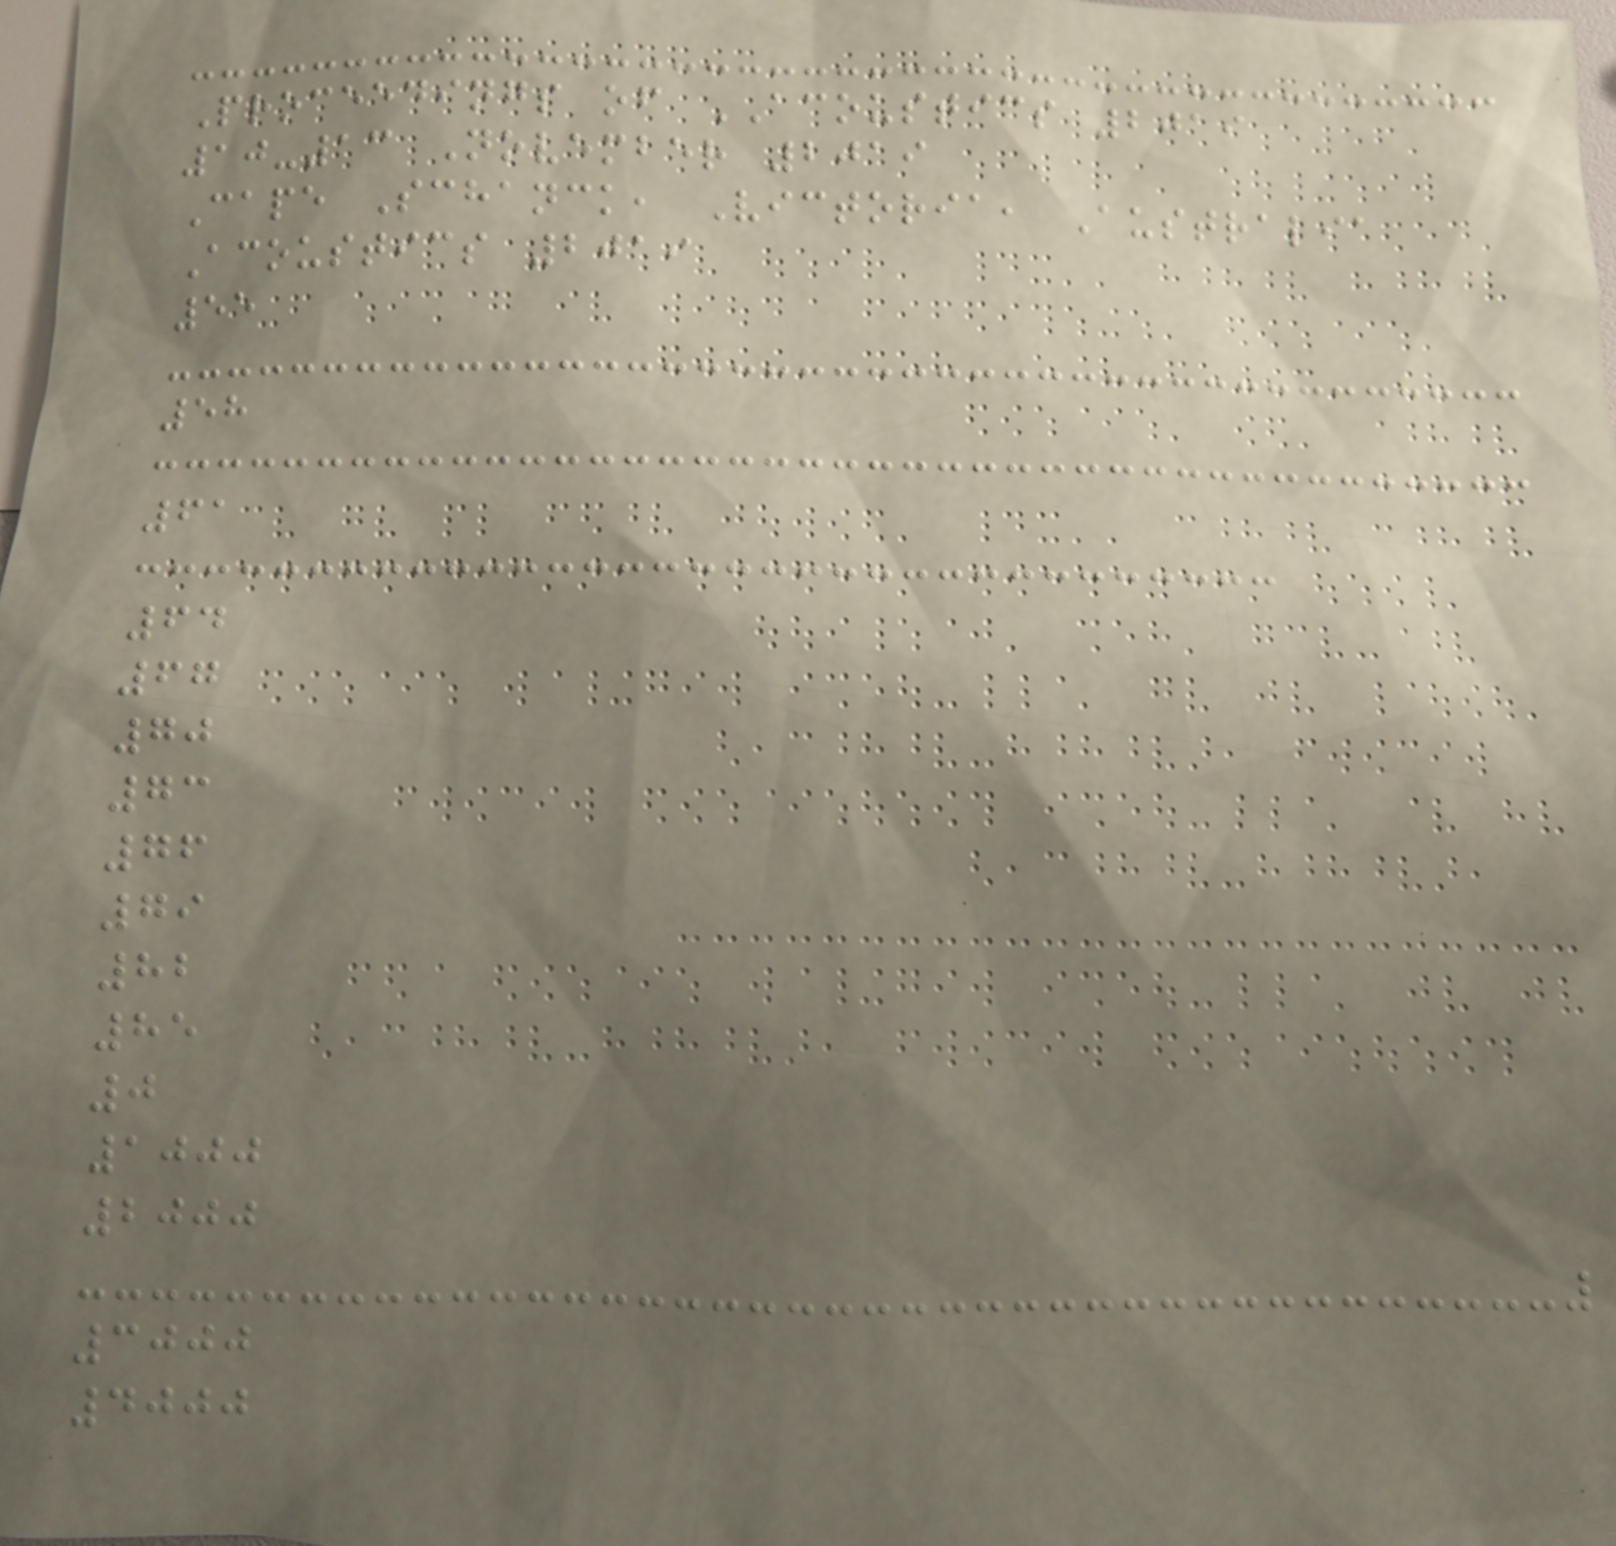Proceedings of ACOUSTICS 2019
10-13 November 2019
Cape Schanck, Victoria, Australia
Acoustics 2019
55
58
61
64
67
70
73
76
79
82
85
0
1000
2000
3000
4000
